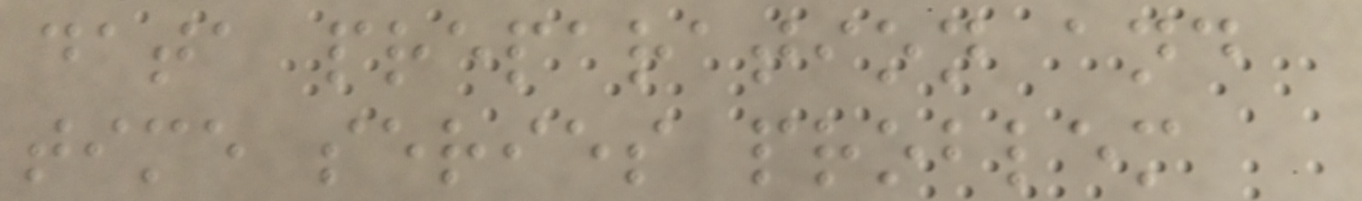data preparation and
time series problem
